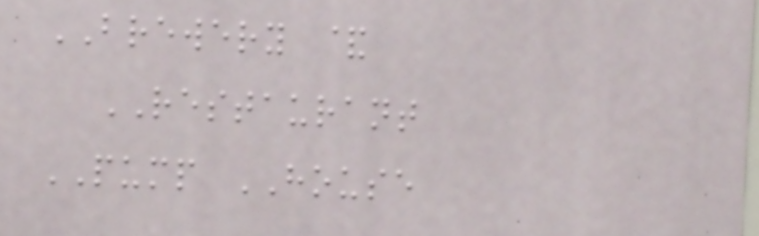BREWERY &
RESTAURANT
PUMP HOUSE
